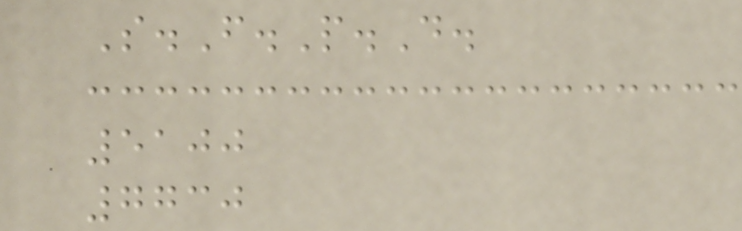S.F.P.D.
5100
7730
